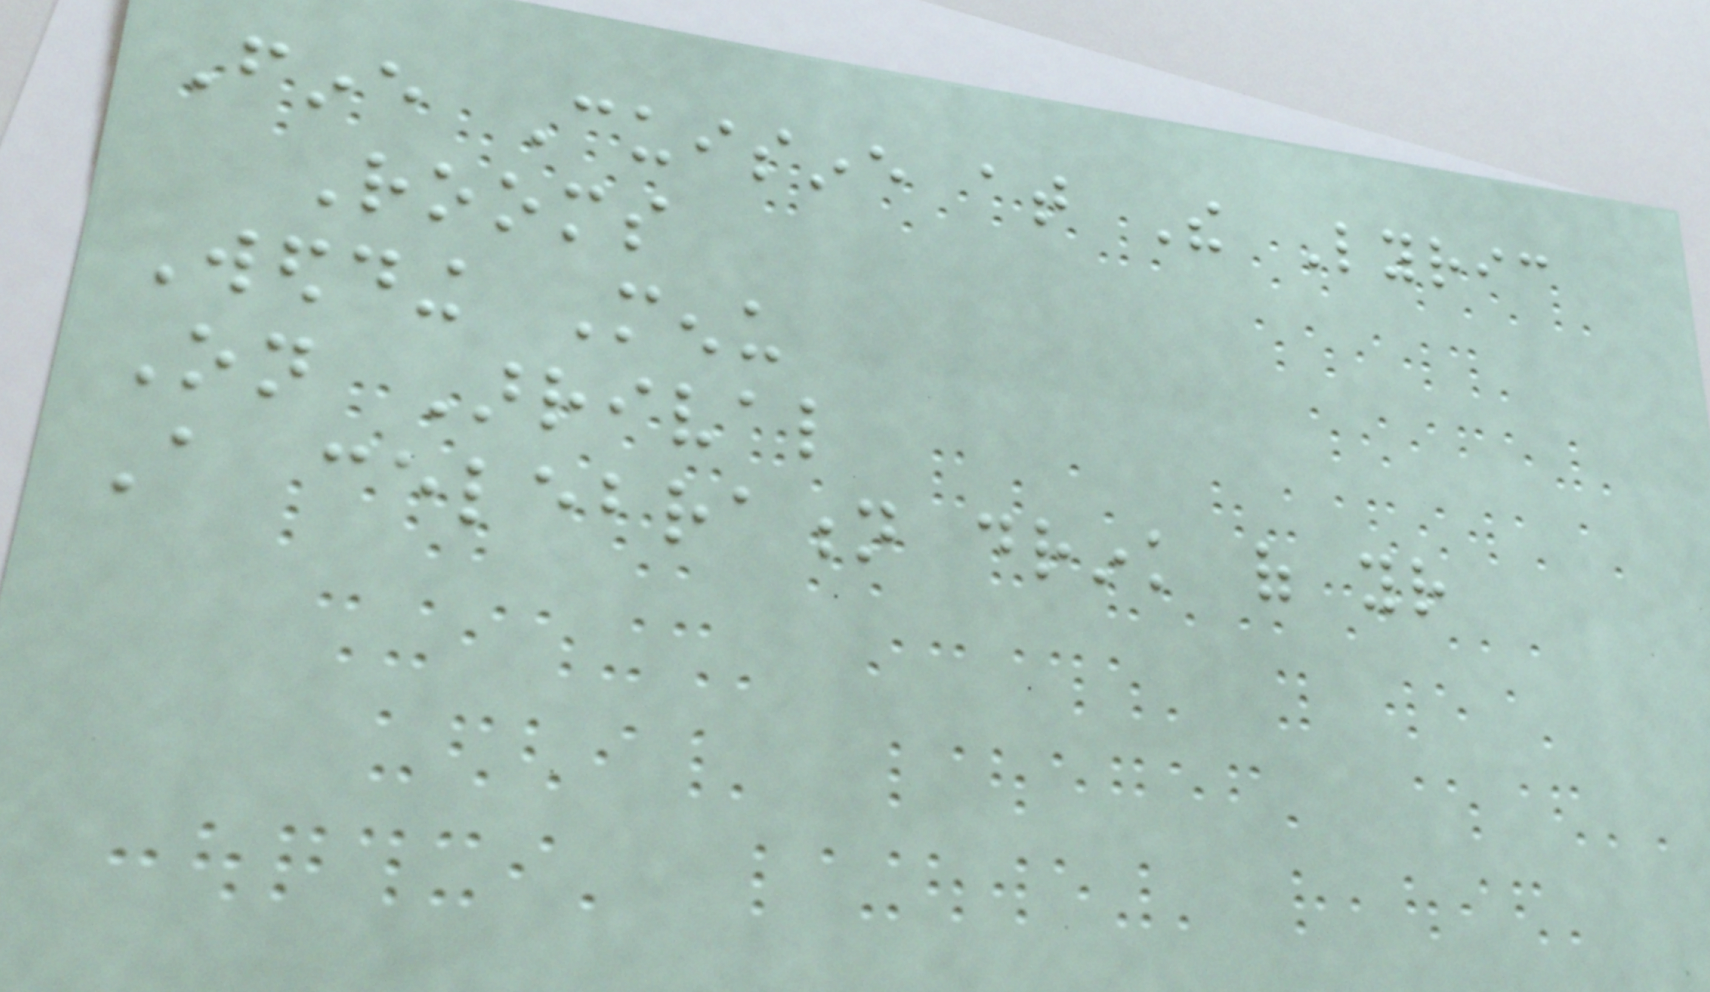Fine Cuisine at The Lyric
Rooms
Wedding Menu
On Arrival
A celebration drink of your
